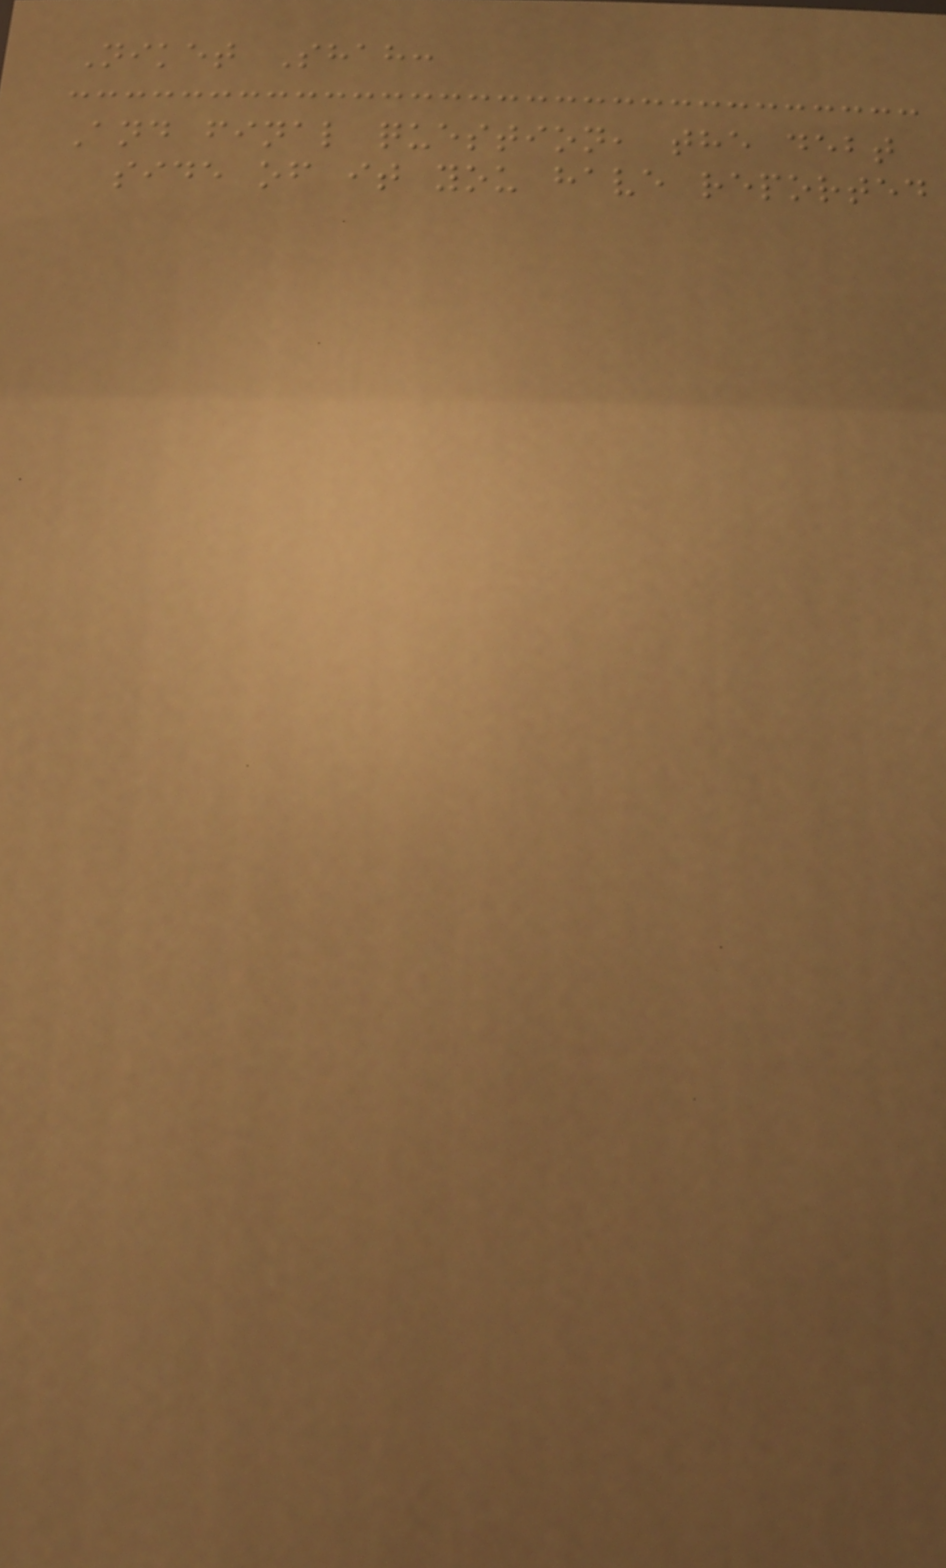Niket Shah:
And final question, the debt
side of it you have reported
